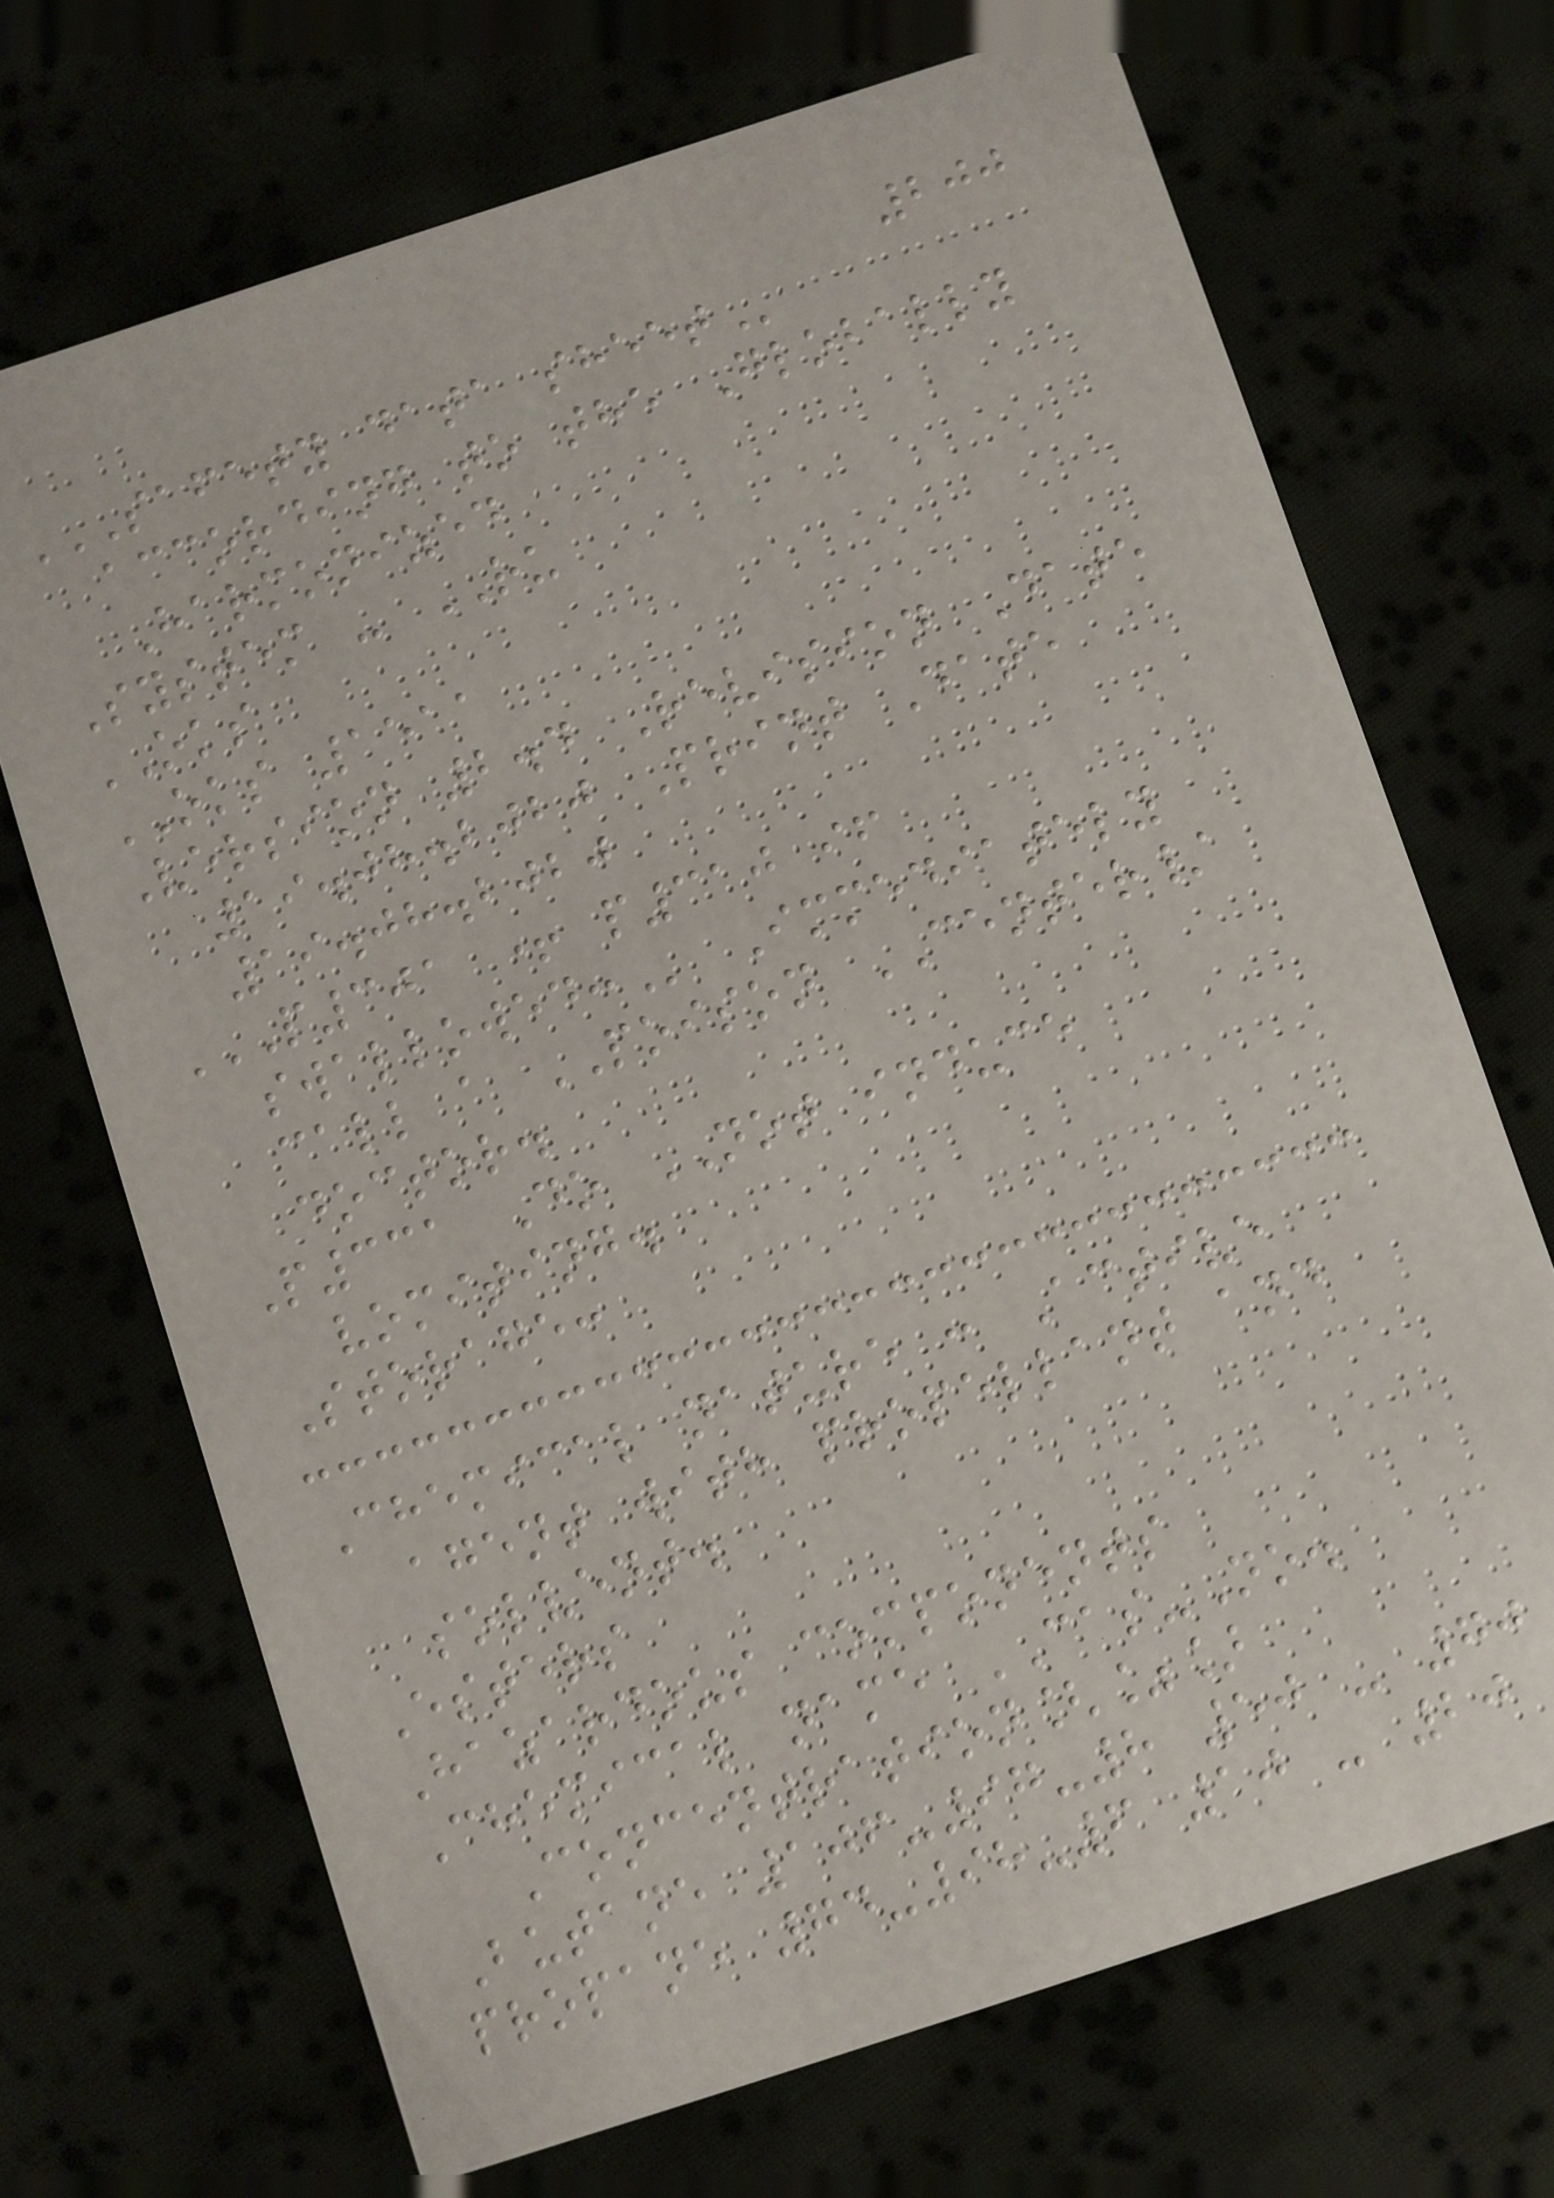200
SAFETY DATA SHEET
according to the Globally
Harmonized
System - RU
OKS
OKS 1511
Version 2.4 Revision Date
19.08.2020 Print Date
19.08.2020
P301 + P310 IF
SWALLOWED: Immediately
call a POISON CENTER/
doctor.
P331 Do NOT induce
vomiting.
Storage:
Chemical nature : Active
agent with propellant and
solvent.
Esters
Hazardous components
Chemical name CAS-No.
Concentration[%]
Butane 106-97-8 50 - 70
propane 74-98-6 10 - 20
